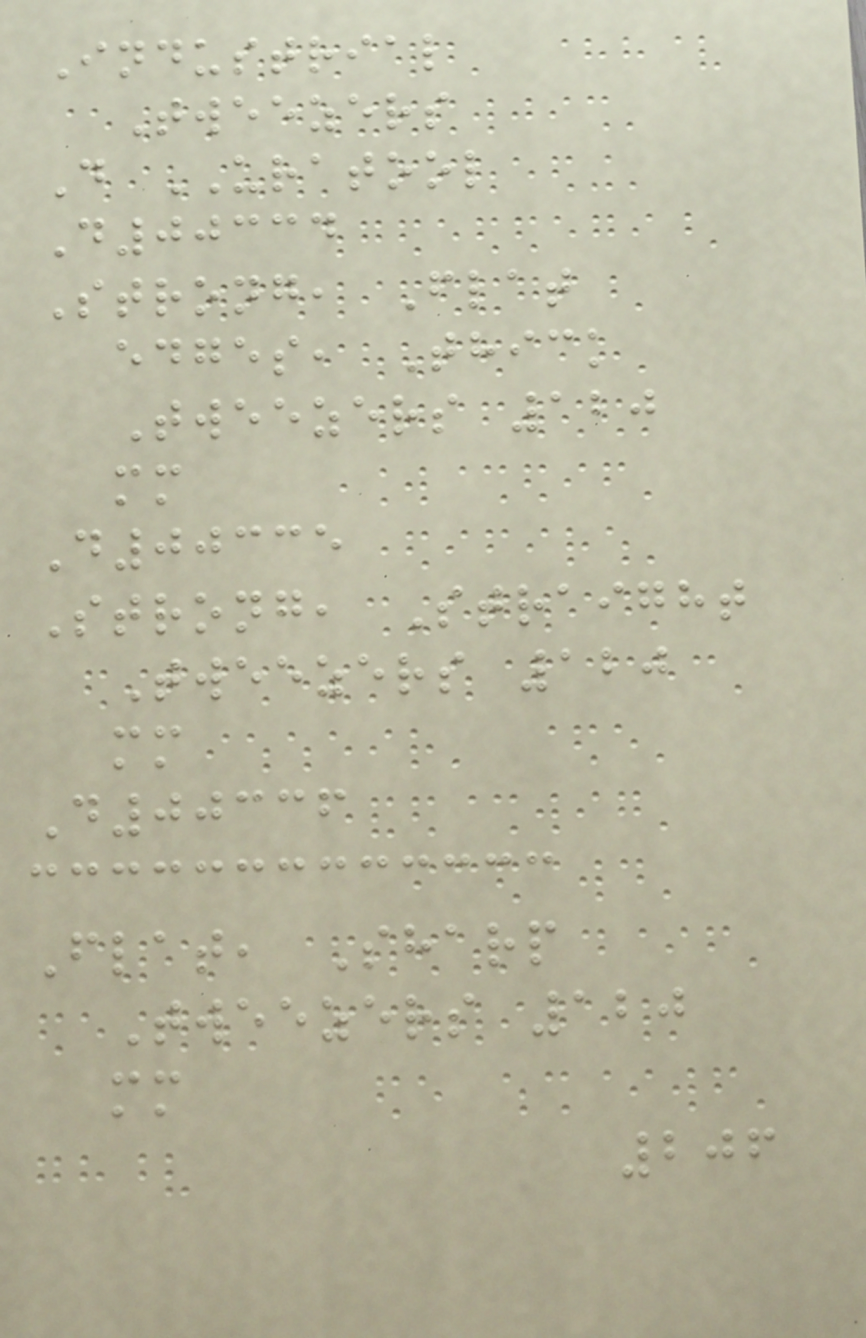Industrial
Tweezers
D URATOOL
D00334
Strong, Flat
edges, Thick
Tweezers 120
mm
D00335
Strong, Straight
Tweezers 120
mm
D00336
Flat, Sharp
Tweezers 120
mm
206
